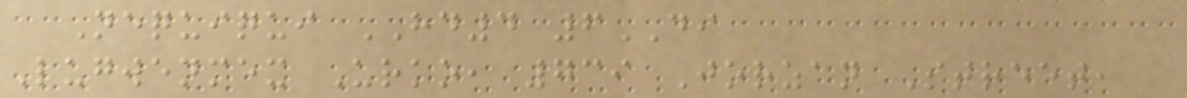Nequiqui HD4 6DI
Lugwenmex Urko, 739 Jorzan Street,
